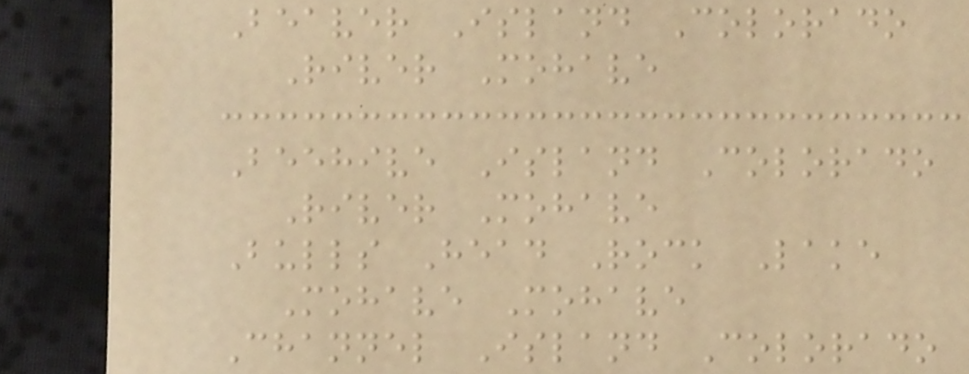Beaver Island Colorado
River Mohave
Beehive Island Colorado
River Mohave
Bulls Head Rock Lake
Mohave Mohave
Channel Island Colorado
